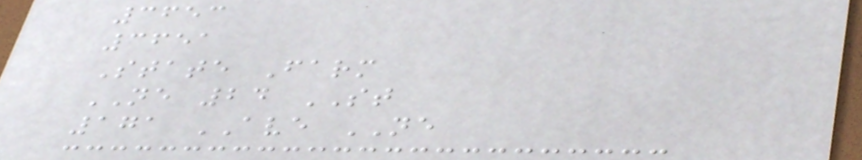3653
3651
State Farm
NE 24 ST
171 AVE NE
